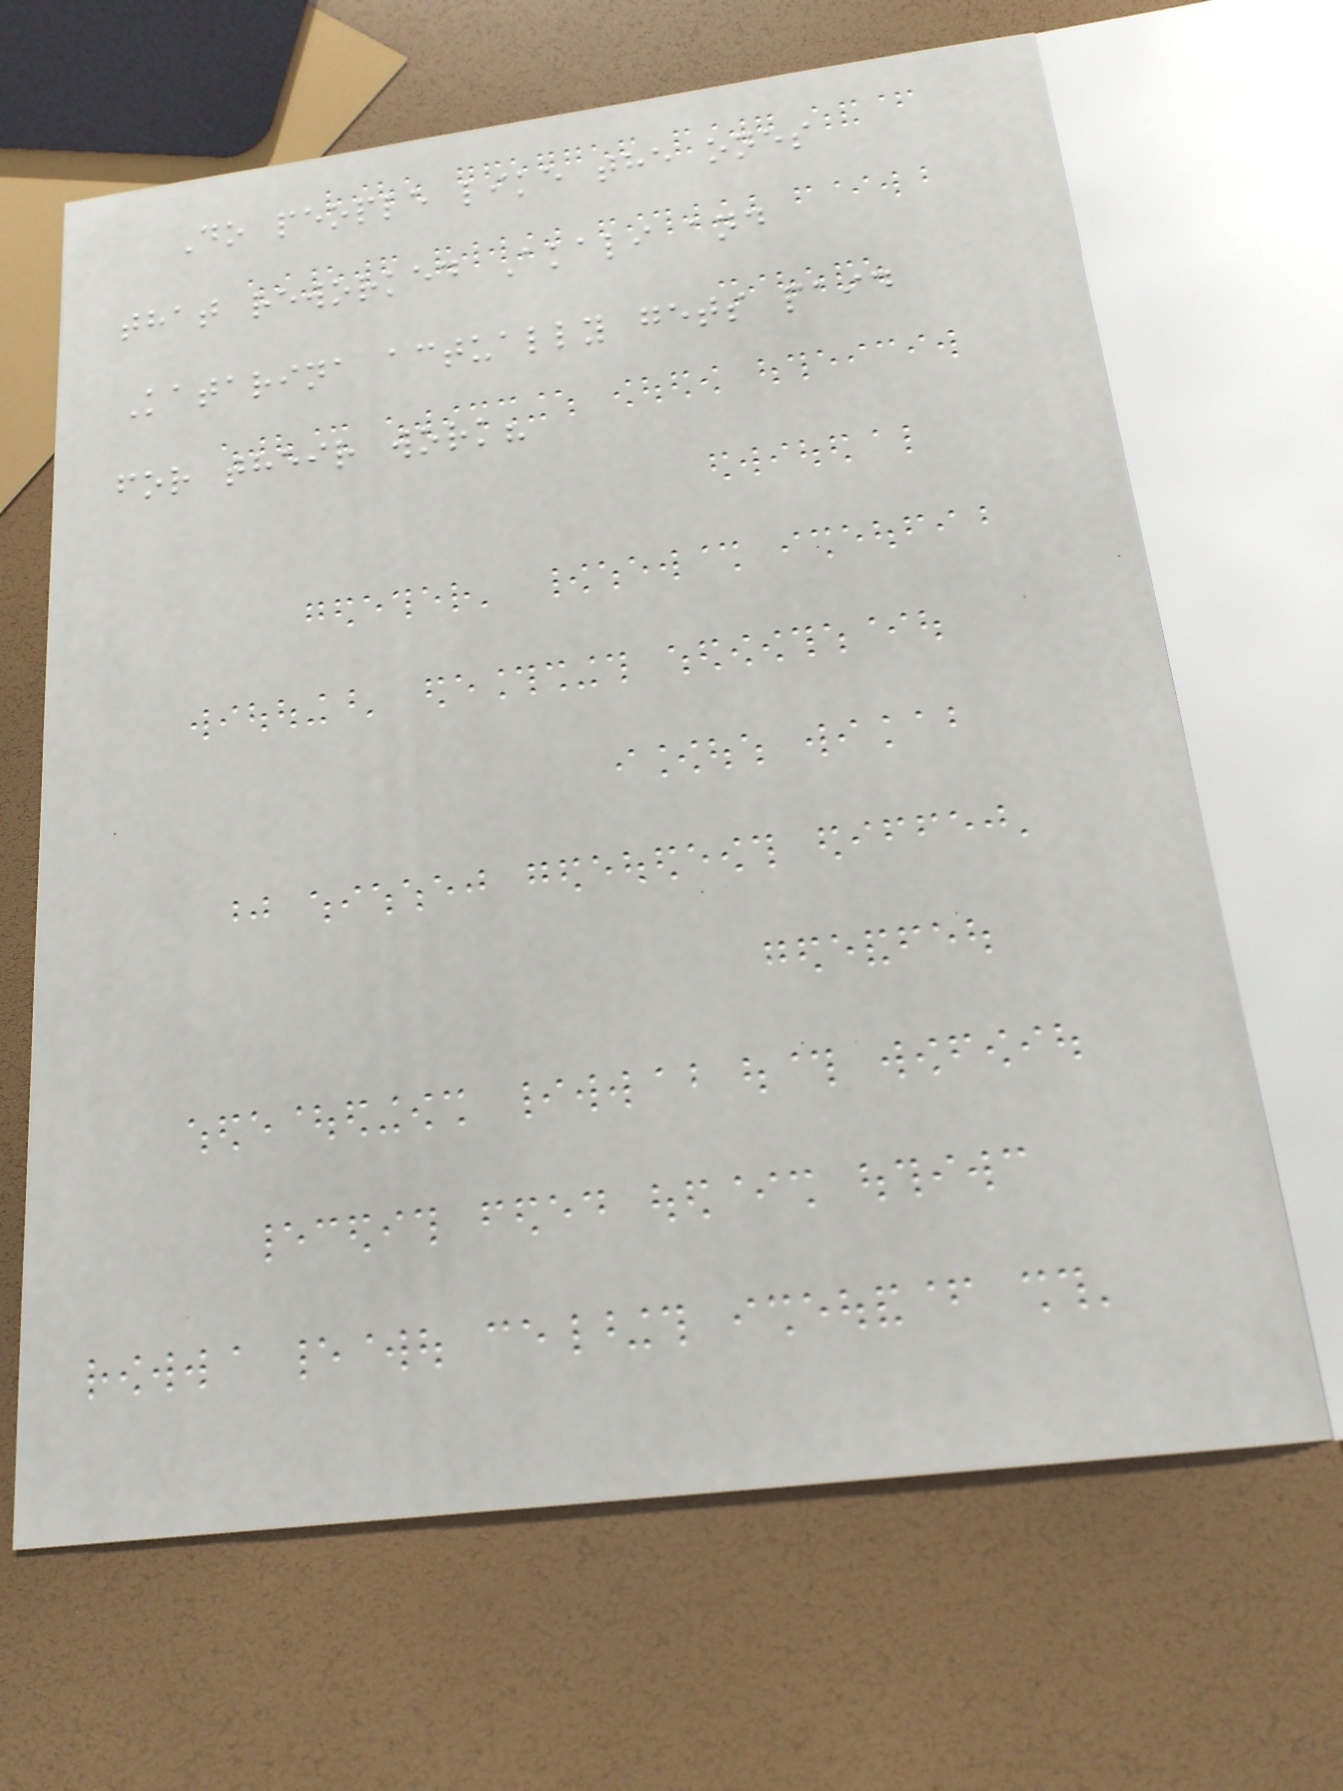Do people like the ones
that reworked Akali and
Katarina actually gets paid
for their work?
